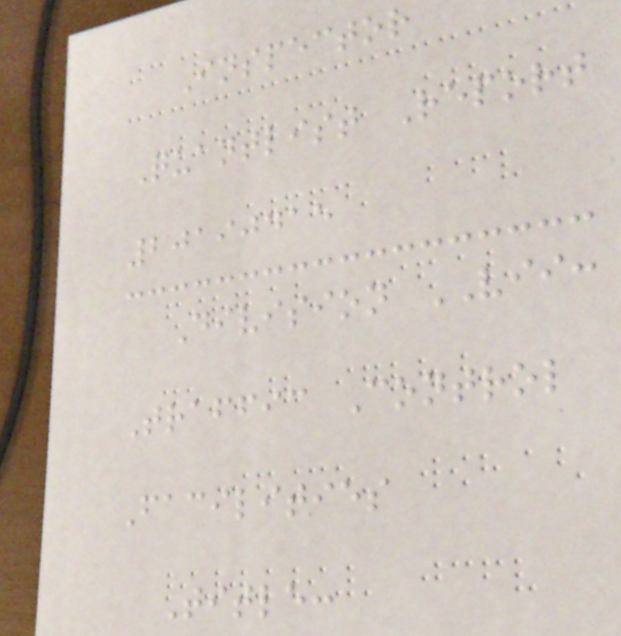Inspector
Quantlist Report
20190415
Division VII:
Traffic Control
Facilities
Title:
